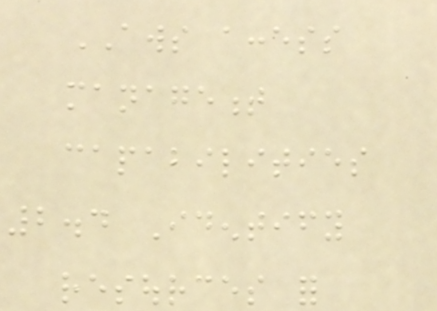AWS access
management
capabilities
2.4 Identify
resources for
